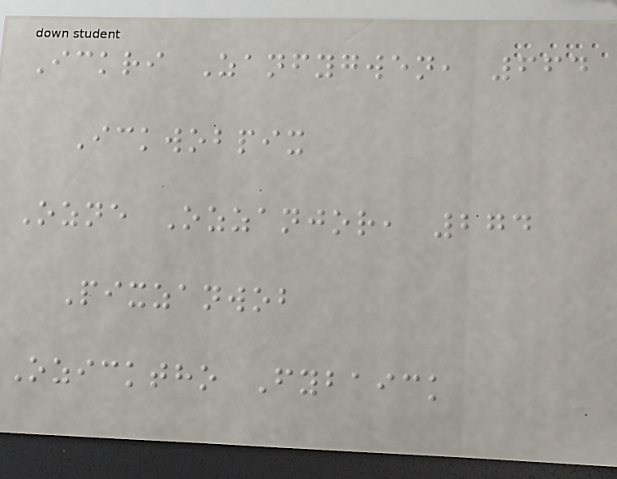Ickri Zanfygwen, 664
Ickwobpix
Ozne Ozzanjor, 274
Pixzanwob
Ozicktho Fybaick
